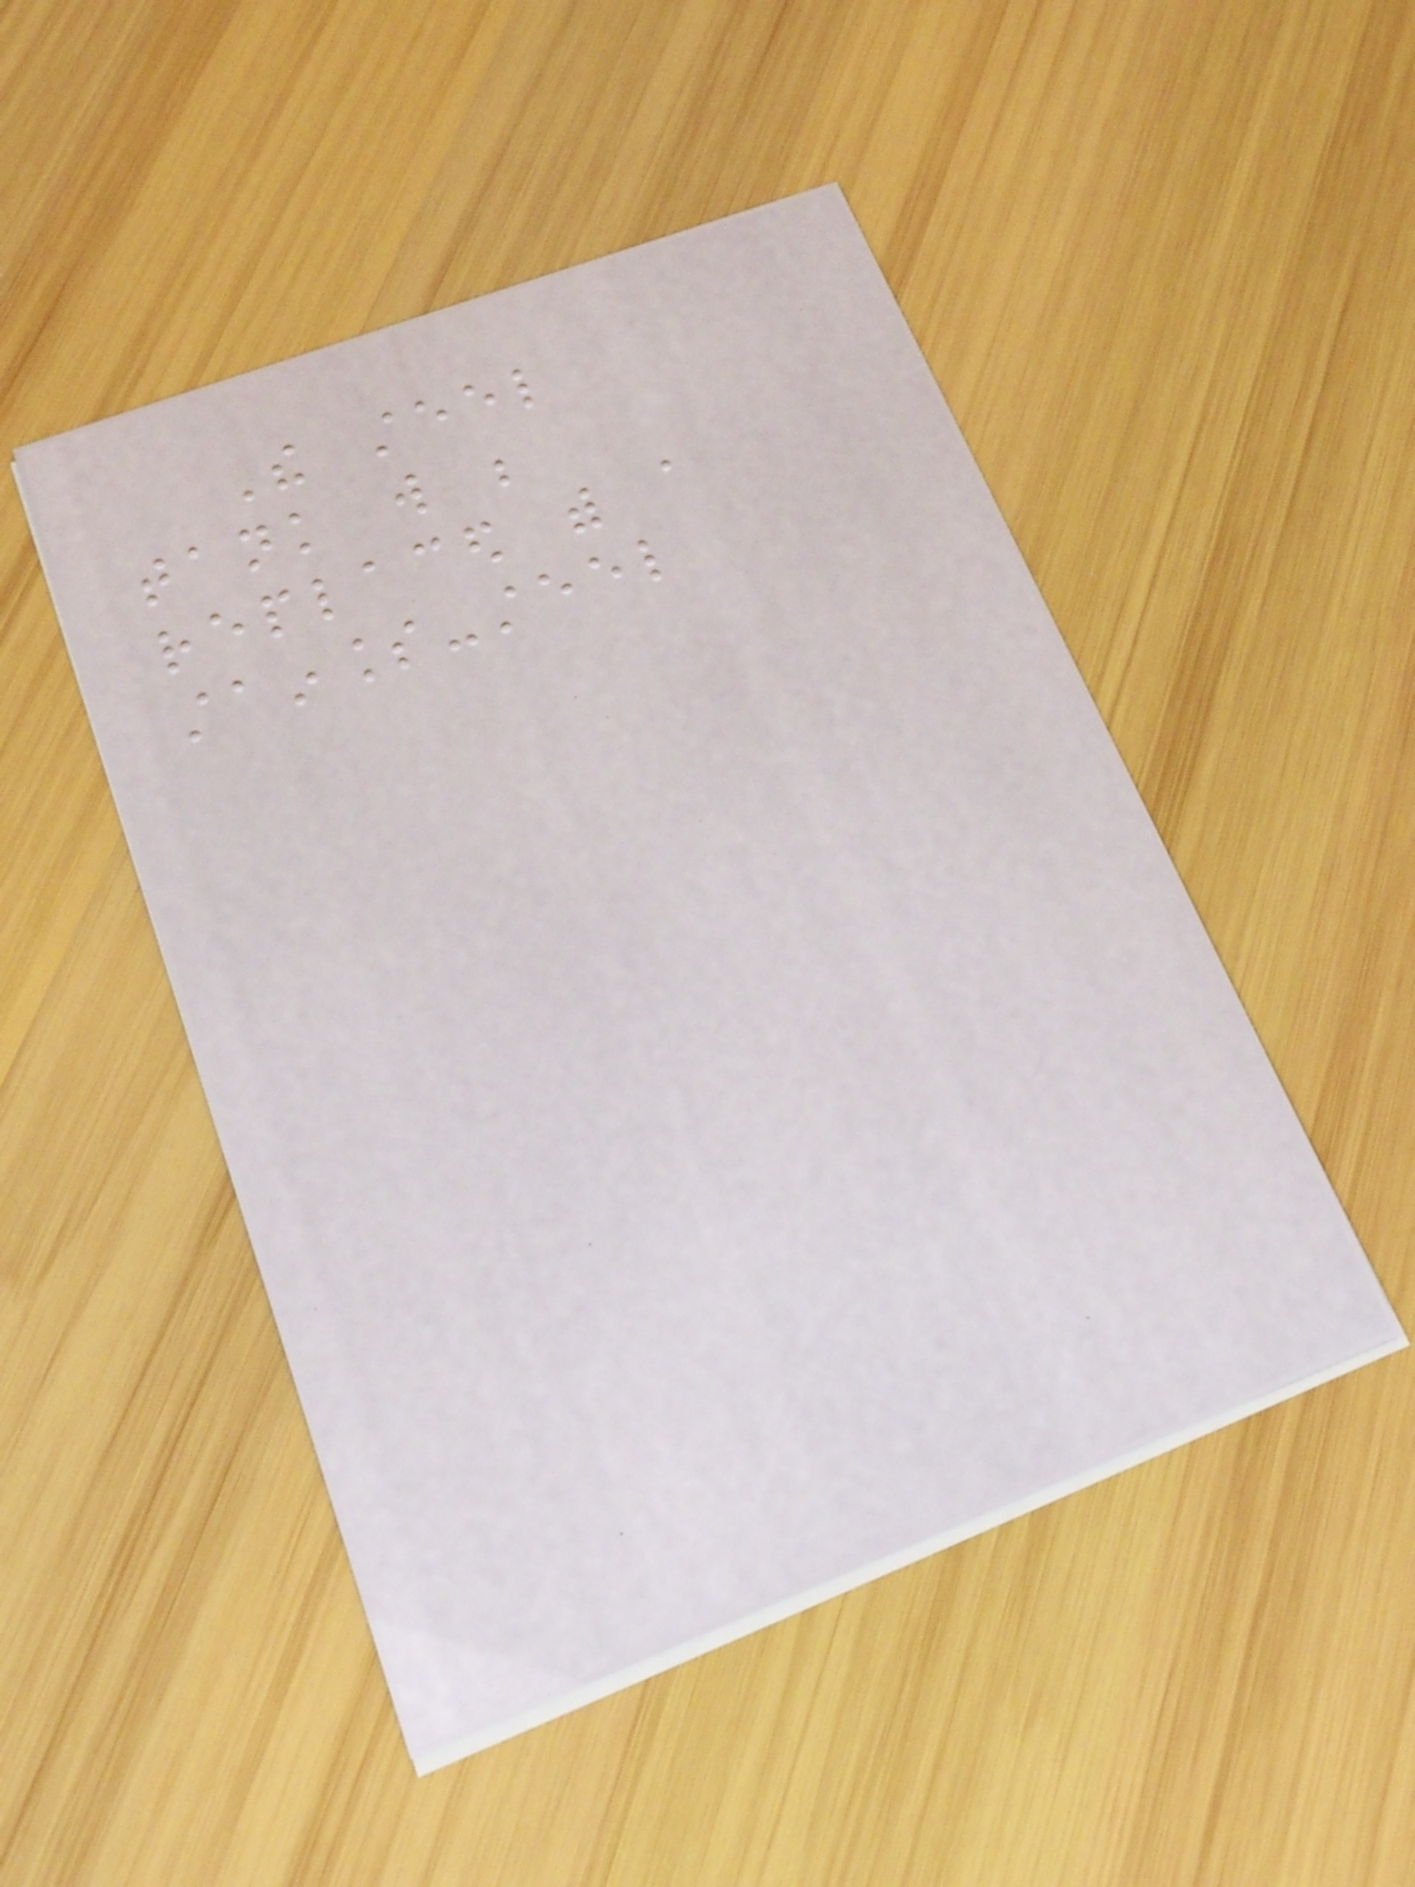The steel
tank will be
replaced with a
stainless-steel
